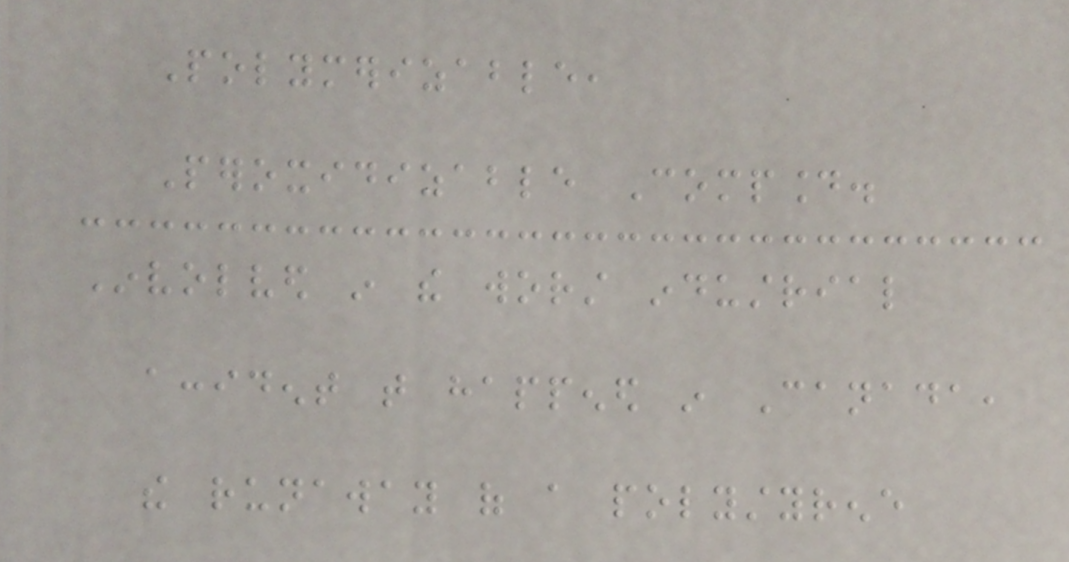Polymerizable,
Peroxidizable Compound.
Involved in the worst industrial
accident that happened in Canada,
the runaway of a polystyrene
